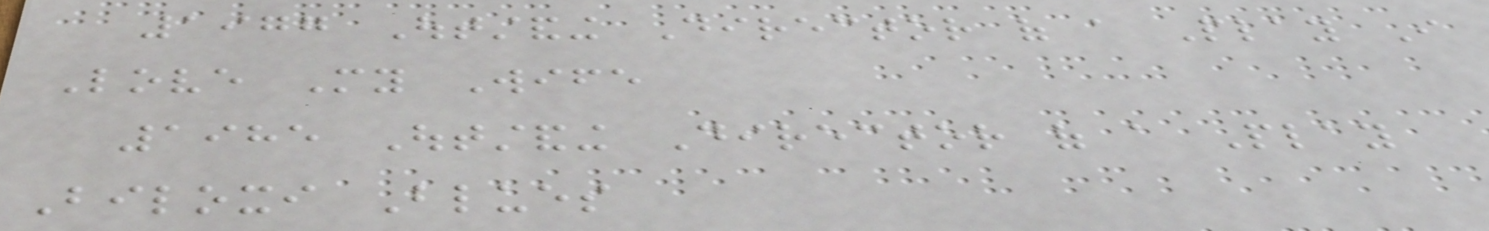1977 Outstanding Director of a Play I
Love My Wife
1985 Outstanding Director of a Play
Biloxi Blues
